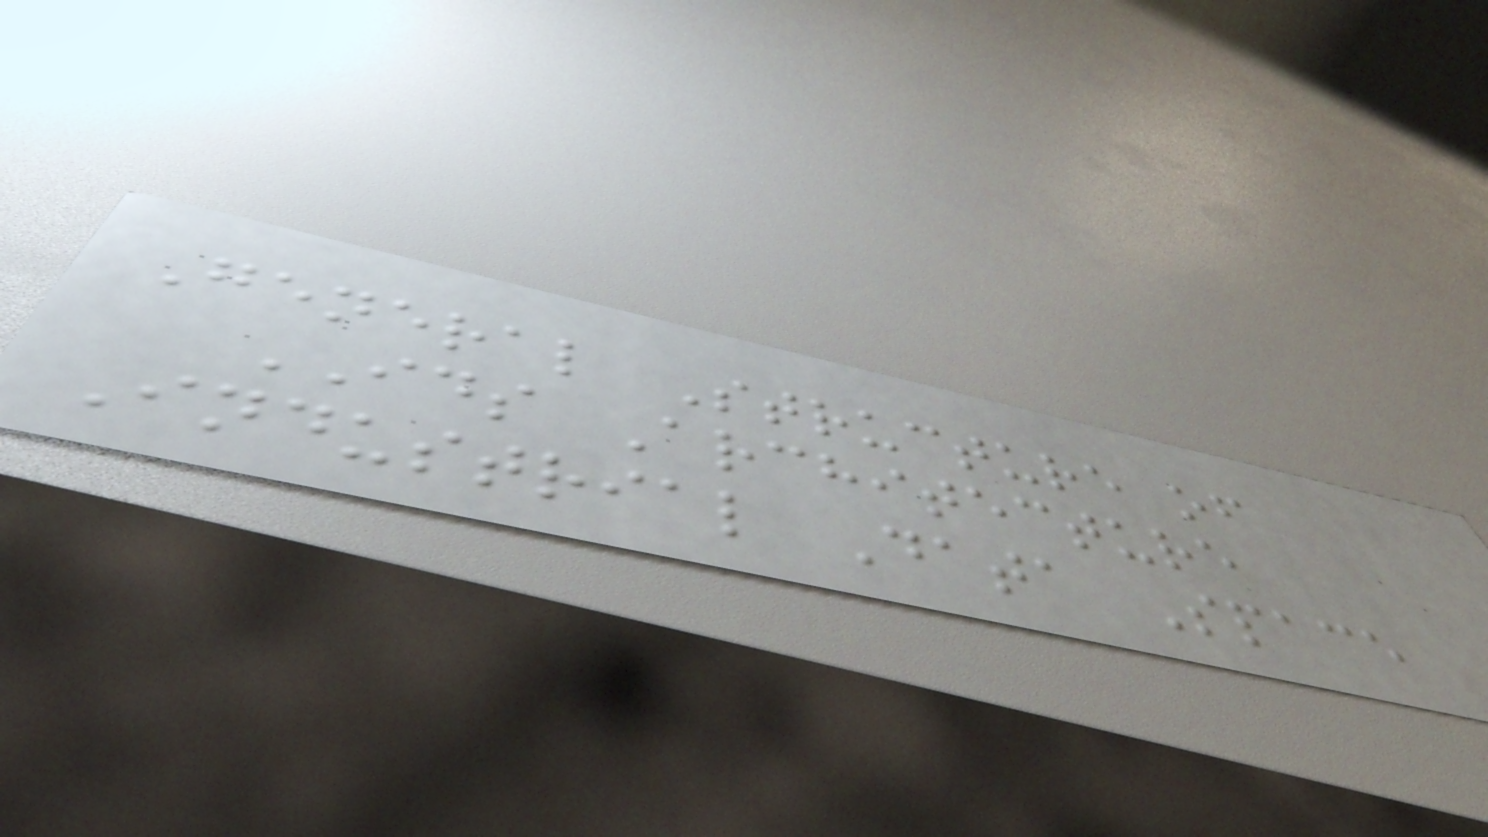General Structure of
IDS Architecture
Industrial Data Space
